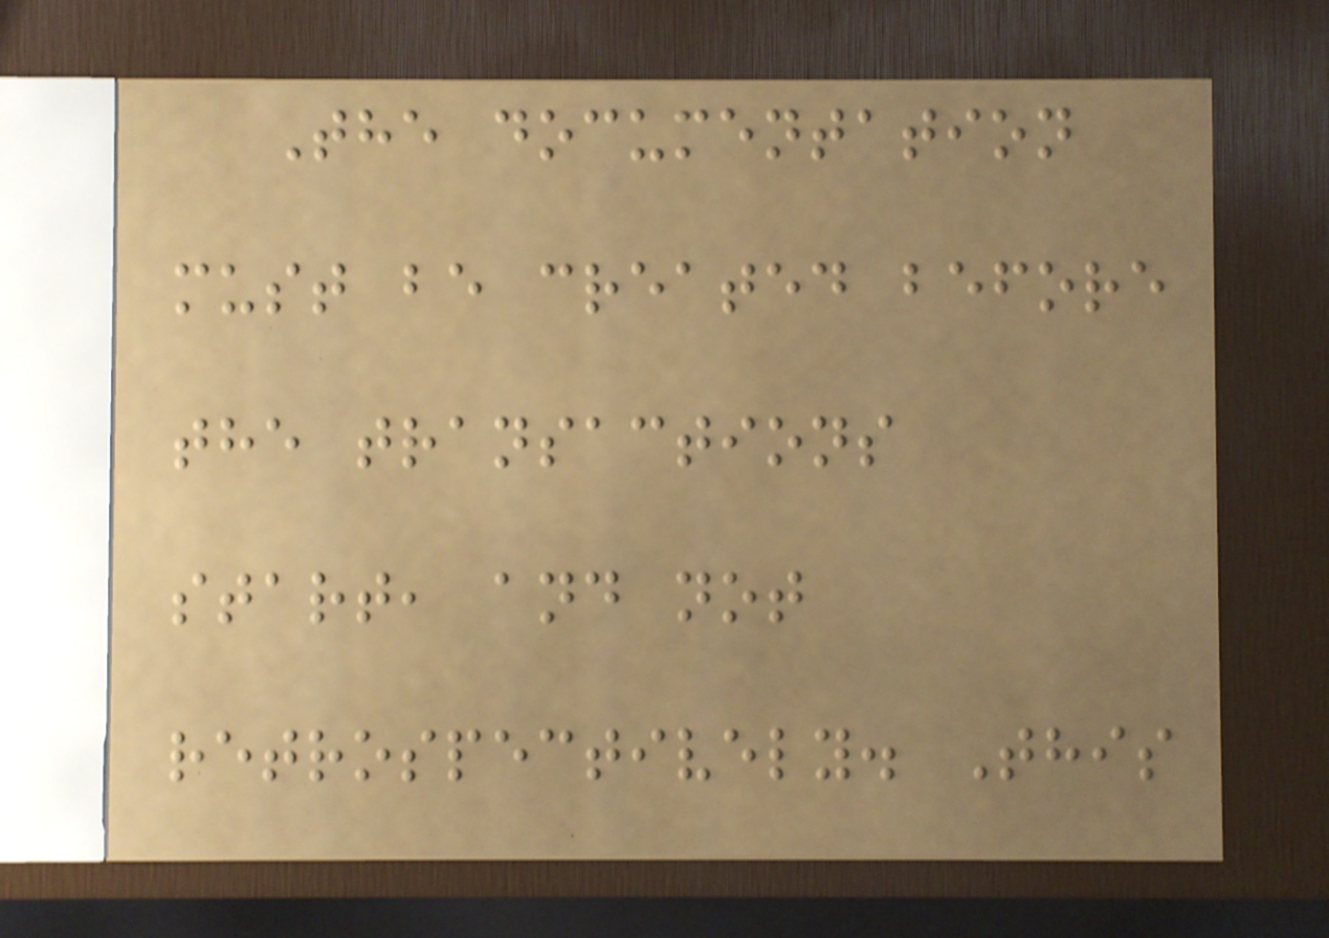The documentation
must be created before
the transactions
start, and not
retrospectively. This
